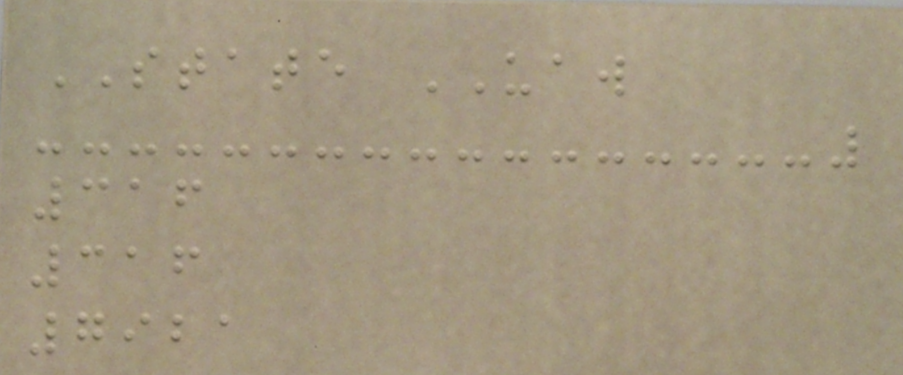STATE UAW
316
316
7921
